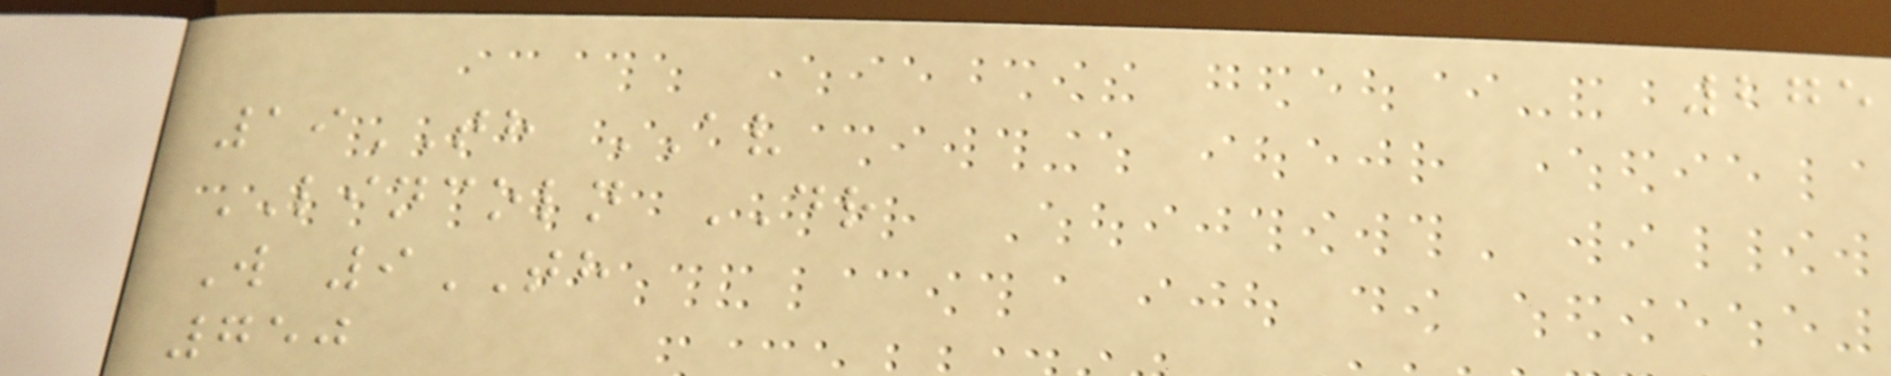275
19TH AV
LINCOLN DR
W 9TH
750
